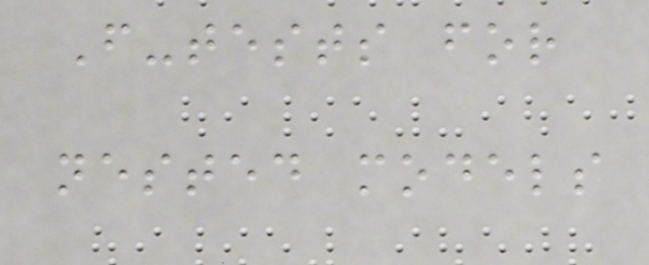F-tests for
nested models
